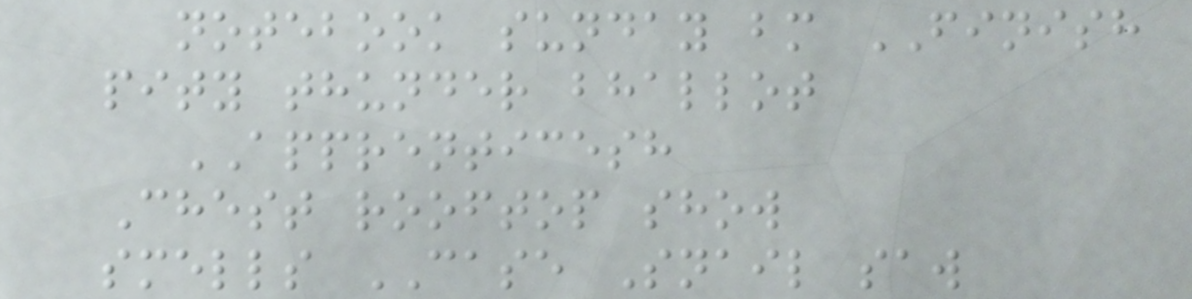notebook sunday bm FINISH
pity thunder bhallot
APPRENTICESH
Chest rooftop show
smells CASE Snail saw
